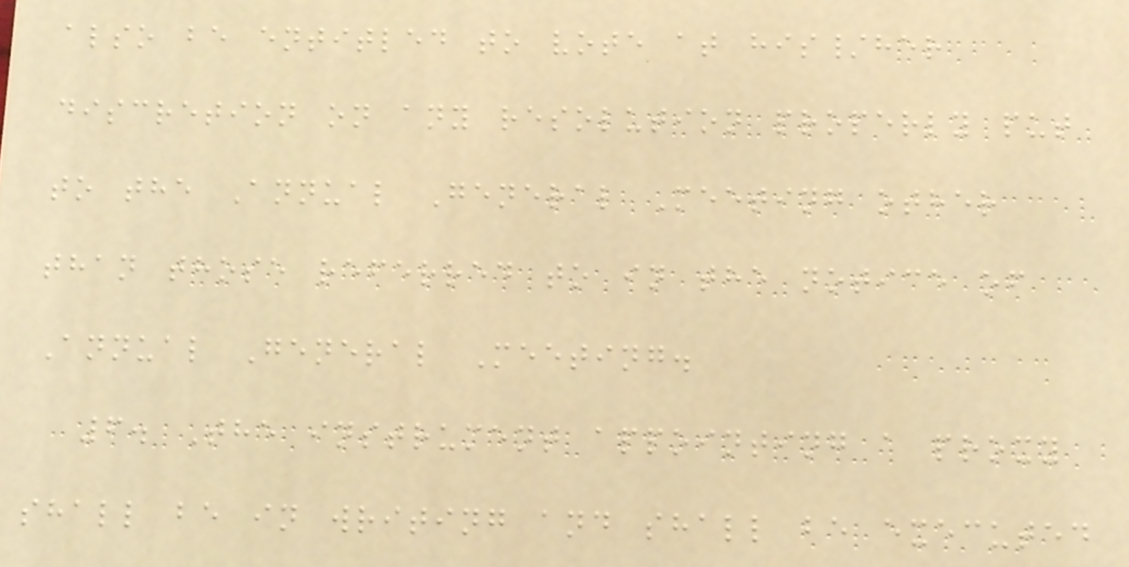also be entitled to vote at his/her
discretion on any resolution properly put
to the Annual General Meeting other
than those referred to in the notice of
Annual General Meeting.
6. The instrument appointing a proxy
shall be in writing and shall be executed
